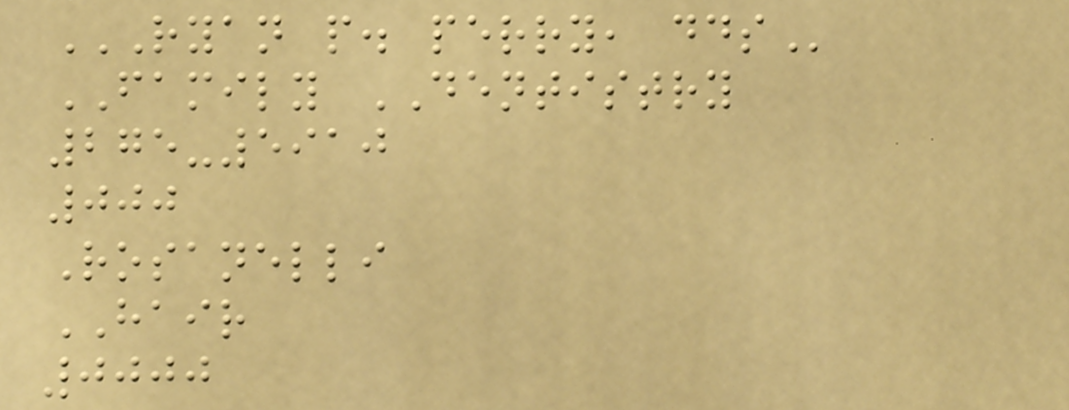RYAN P. PERRY, DDS
FAMILY DENTISTRY
275-5910
000
Rosanelli
HAIR
0000
